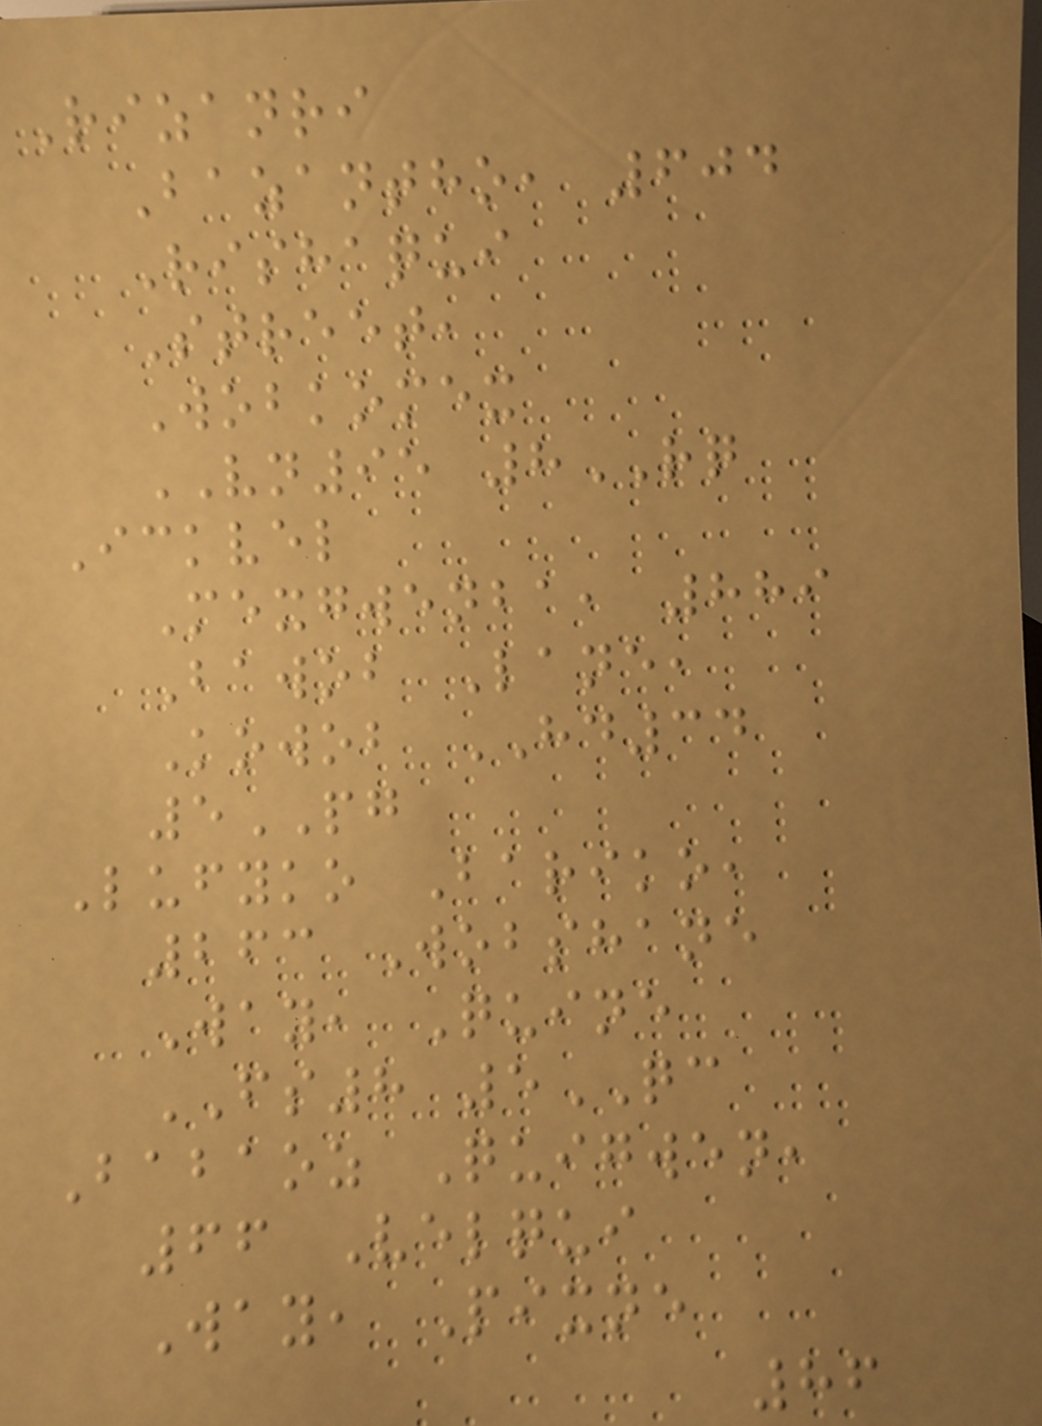Rizanri
Bazantho, 604
Rishaqui
Street,
Wobkomex
VN95 8RQ
Ickvel
Mexgwenba, 889
Bawob Lane,
Kowob HD34
5PG
Lufyko Bariko,
263 Wobshane
Way, Quine
FS8 5QC
Babaoz Quigwen,
66 Velqui
Way, Pixne
86
